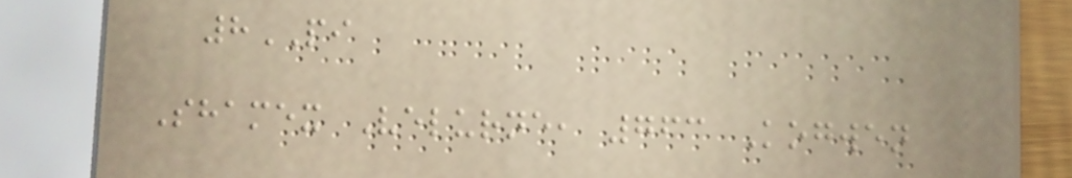8PI
Shamex Velurne, 763 Kogwen
